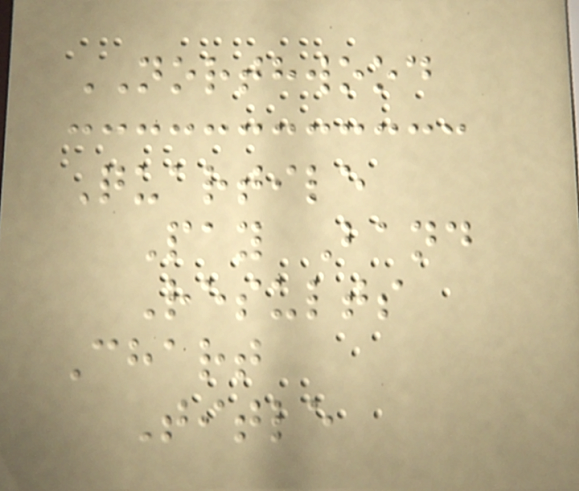NORTHWOOD
Quartile
Pay Band
Results
Chart
Title
